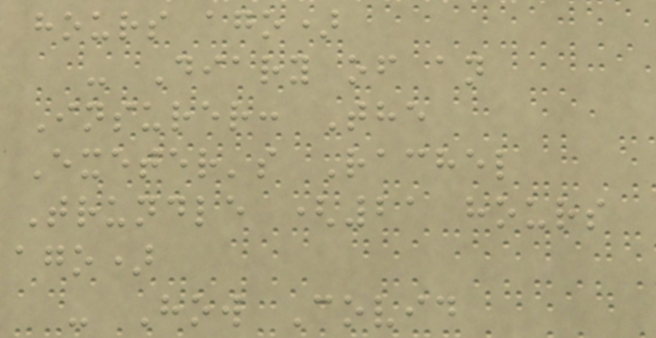hours ago)
- Diary of an
Insurer: The
Exeter's Rachel
Trundle (21 hours
ago)
- How Covid
